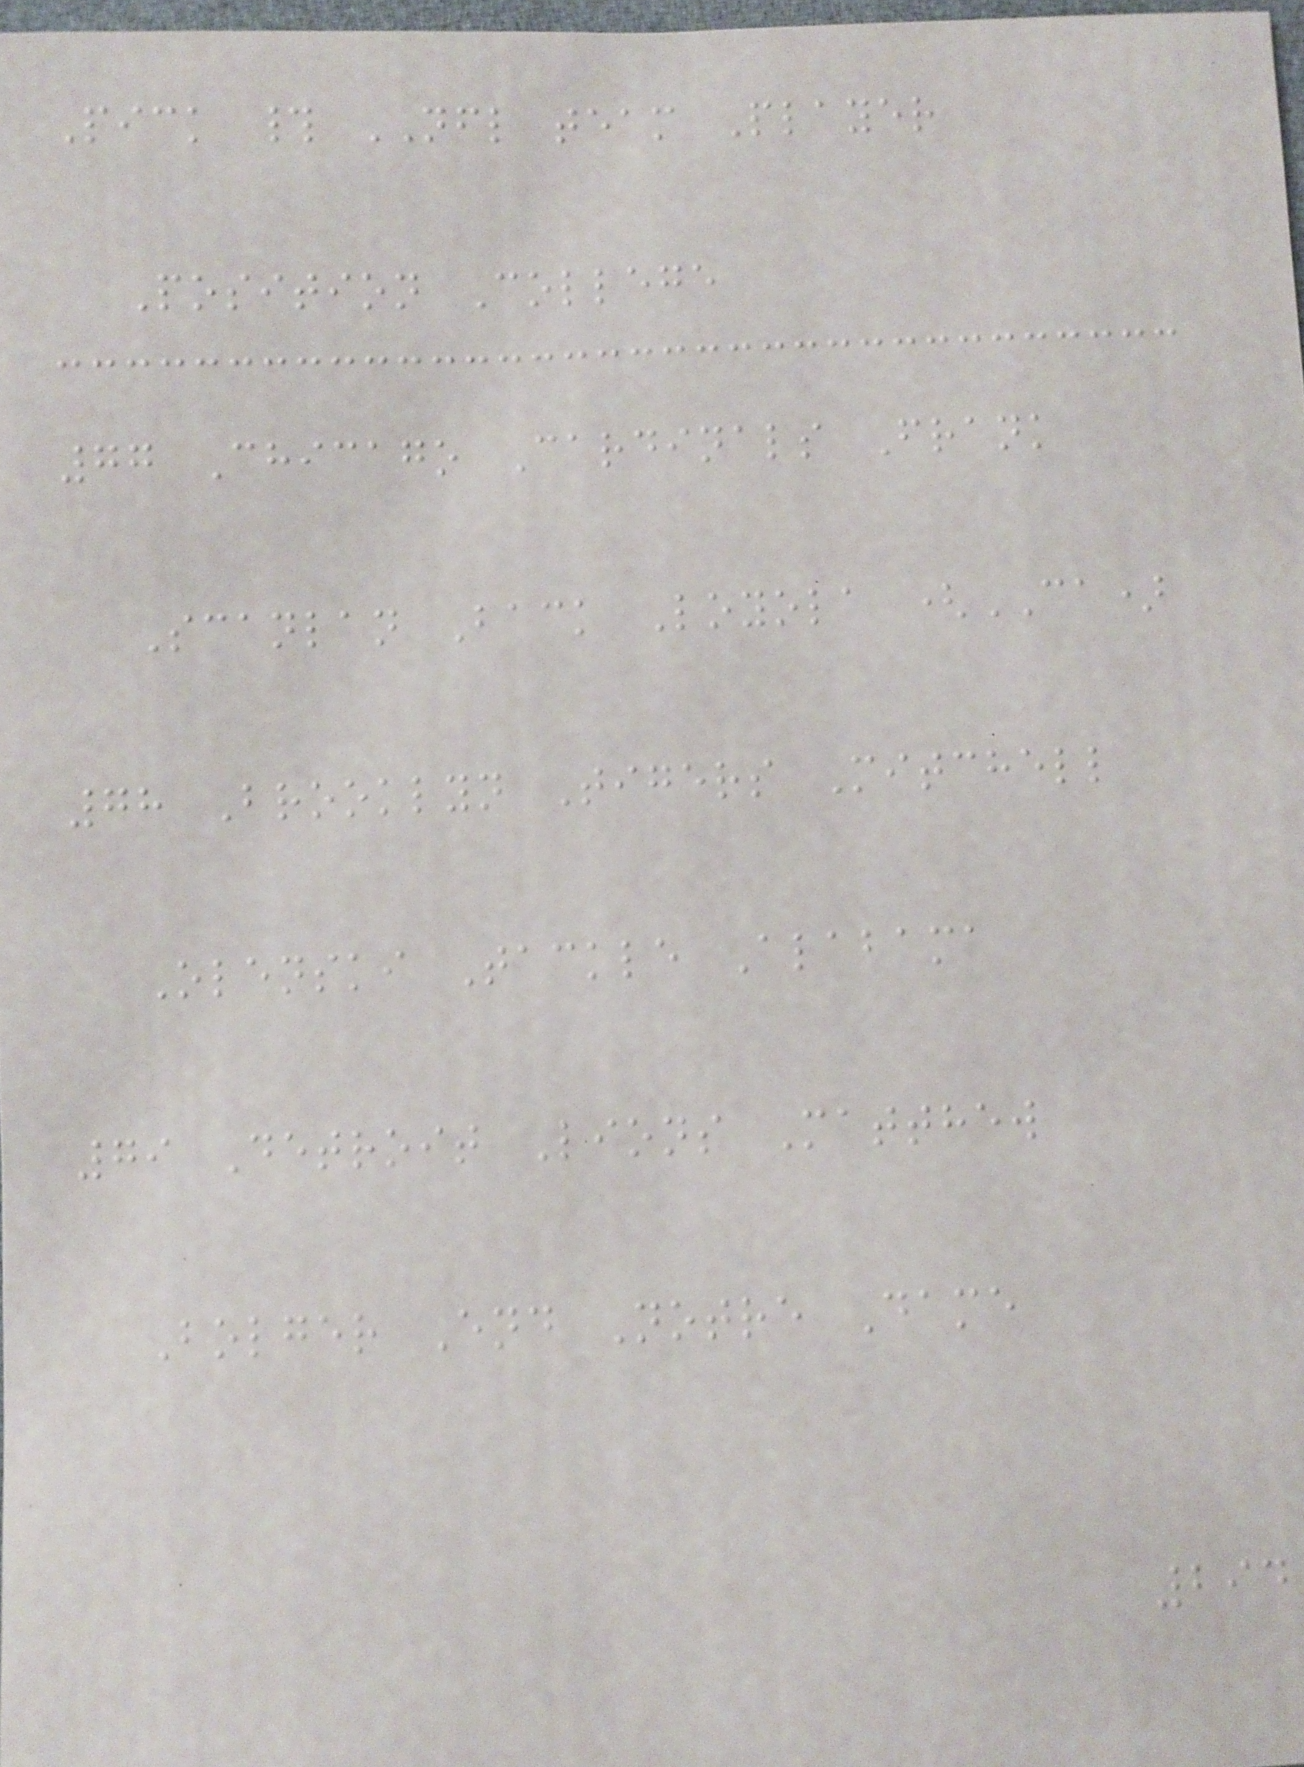Pick # NFL team Player
Position College
77 Chicago Cardinals Frank
Scanlan Back Loyola (CA)
78 Brooklyn Tigers Mitchell
Olenski Tackle Alabama
79 Detroit Lions Matthew
Bolger End Notre Dame
294
